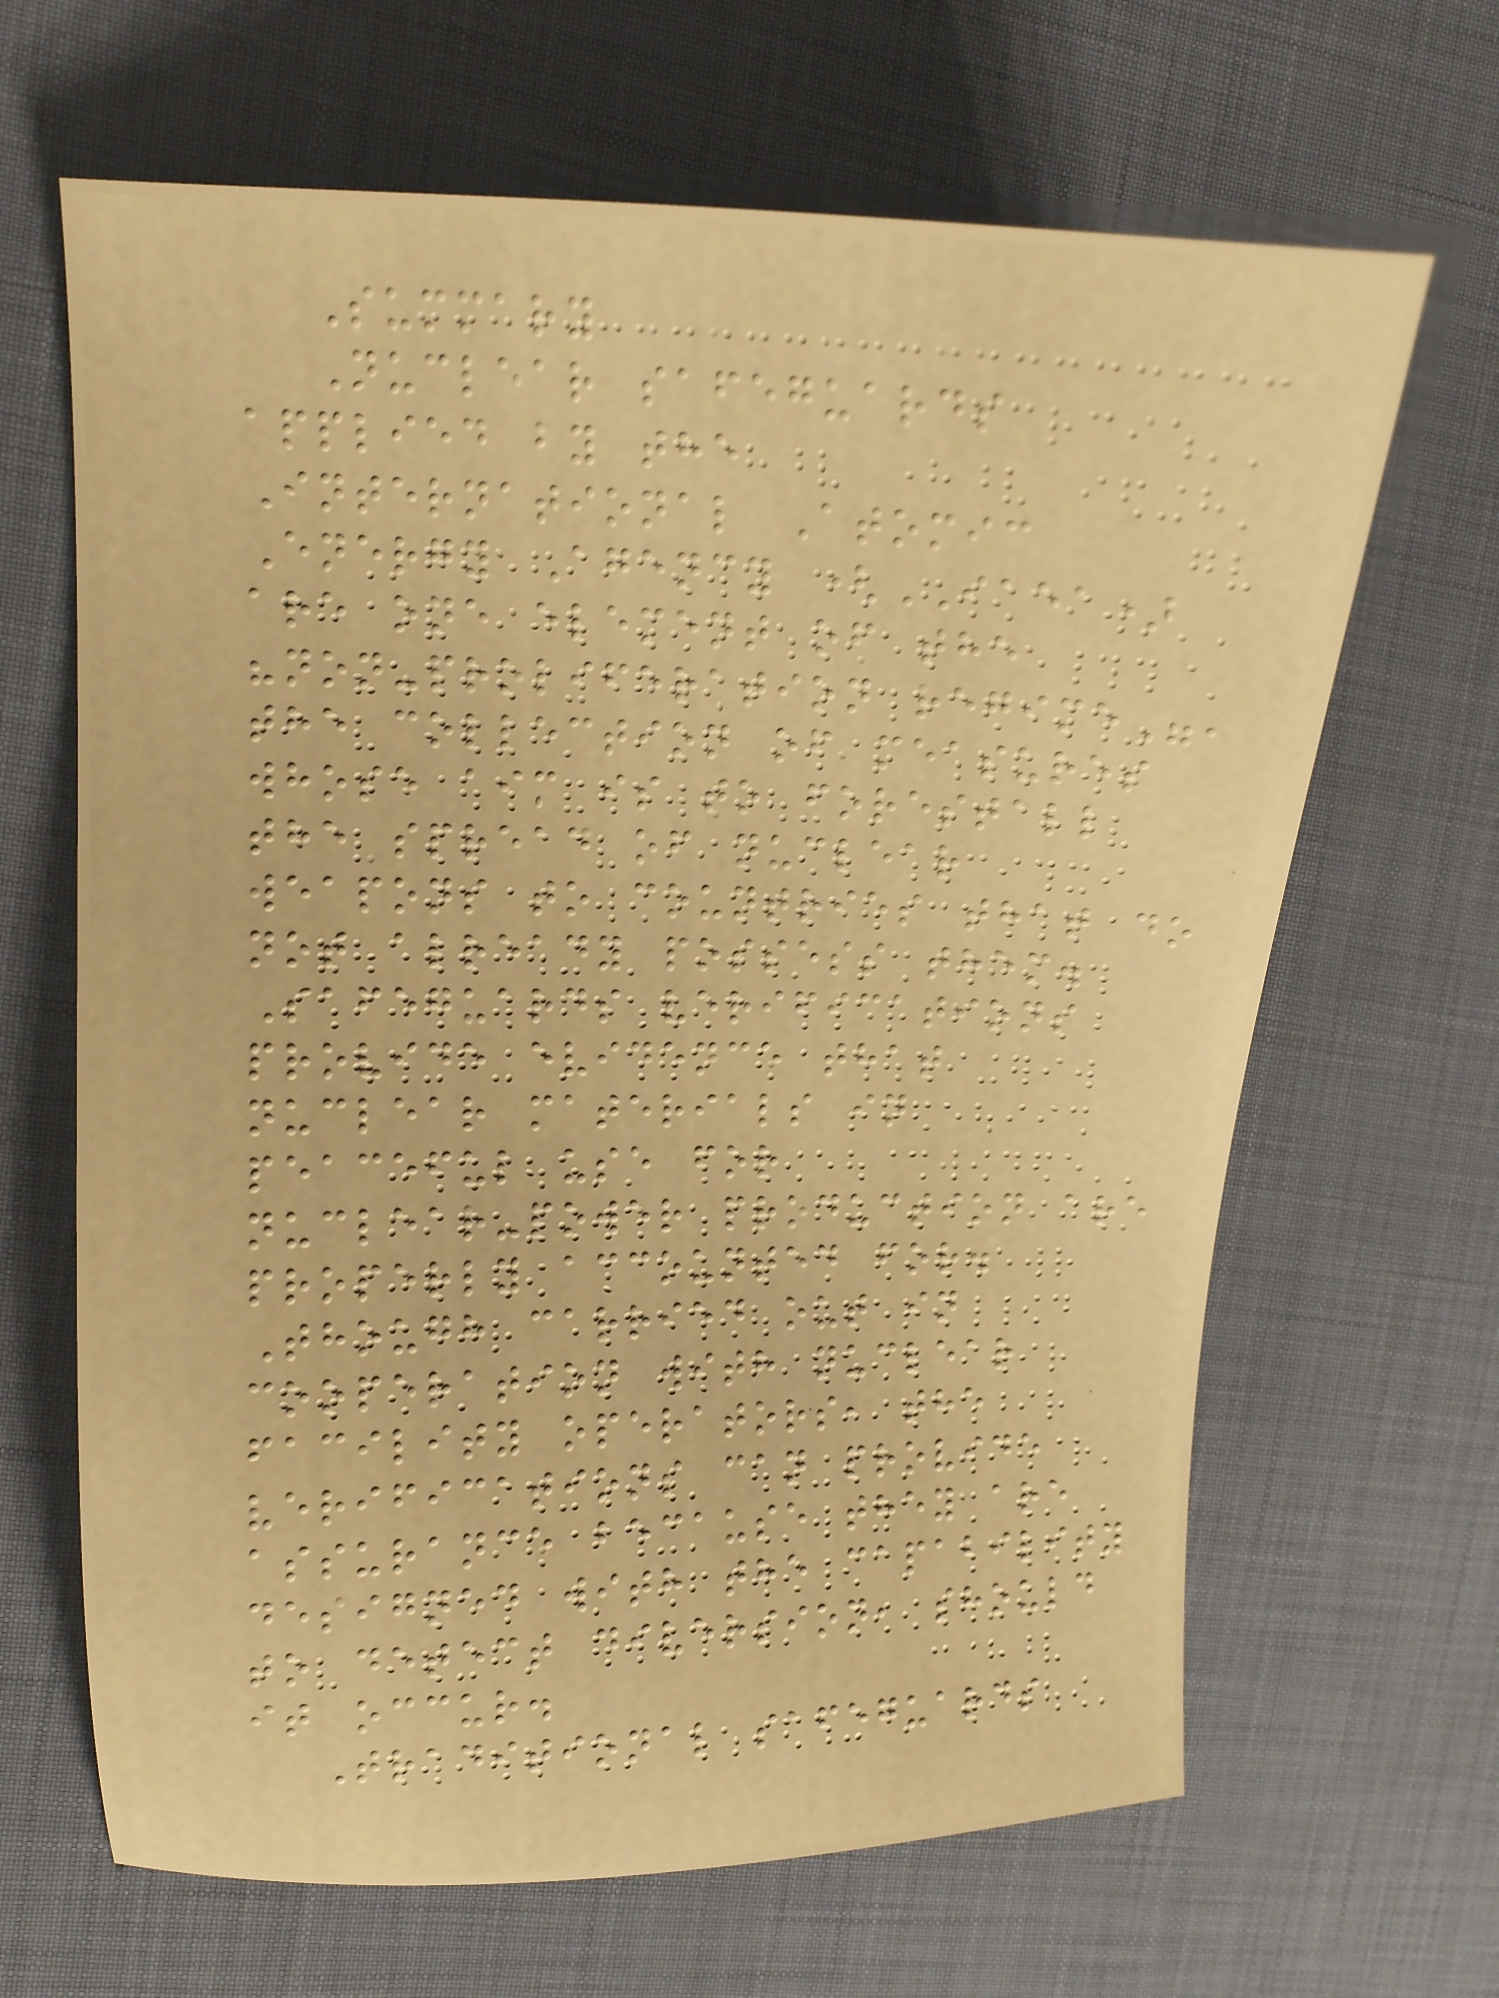Summary
Nuclear safeguards
applied by the
International Atomic
Energy Agency (IAEA)
are one element of the
"non-proliferation regime",
the collection of measures
whose aim is to forestall
the spread of nuclear
weapons to countries that do
not already possess them.
Safeguards verifications
provide evidence that
nuclear materials in
peaceful use for
nuclear-power production are
properly accounted for.
Though carried out in
cooperation with nuclear
facility operators, the
verifications can provide
assurance because they are
designed with the capability
to detect diversion, should
it occur.
Traditional safeguards
